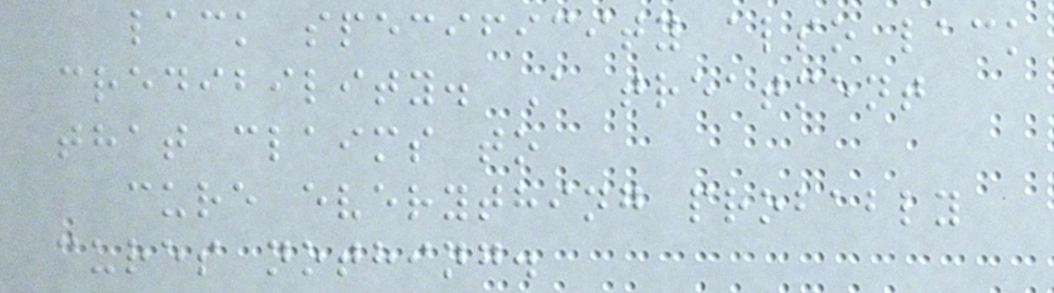lack specificity also lack
credibility. A treatment
that claims to
cure everything probably
cures nothing.
